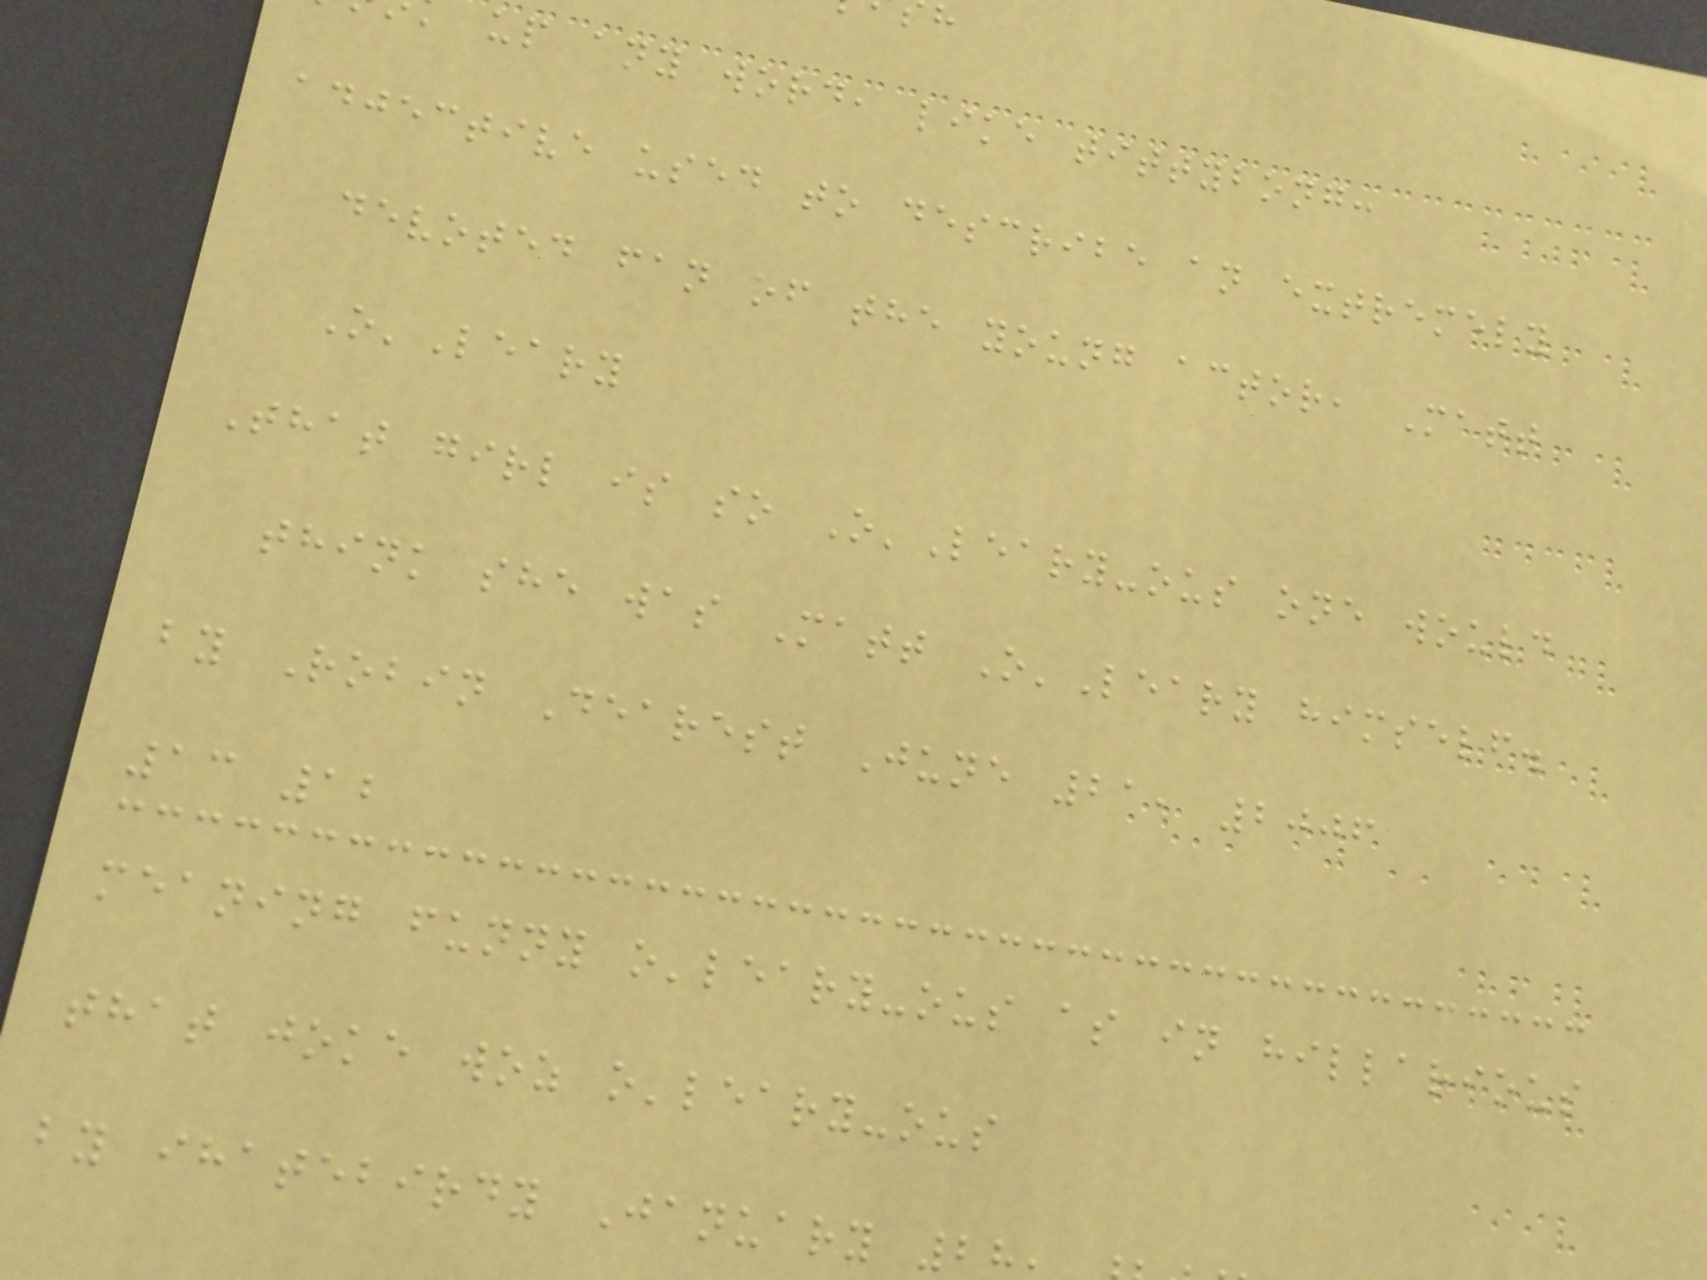up any word, like tittybong:
adjective used to describe an extremely
devoted fan of the young actor, Matt
O'Leary
That girl is so O'Leary-ous one would
think she was Matt O'Leary himself.
by Robin Dearest June 21, 2006
13 12
meaning funny o'leary-ous as in hillarious
that joke woz o'leary-ous
by ihatebirdy January 2
